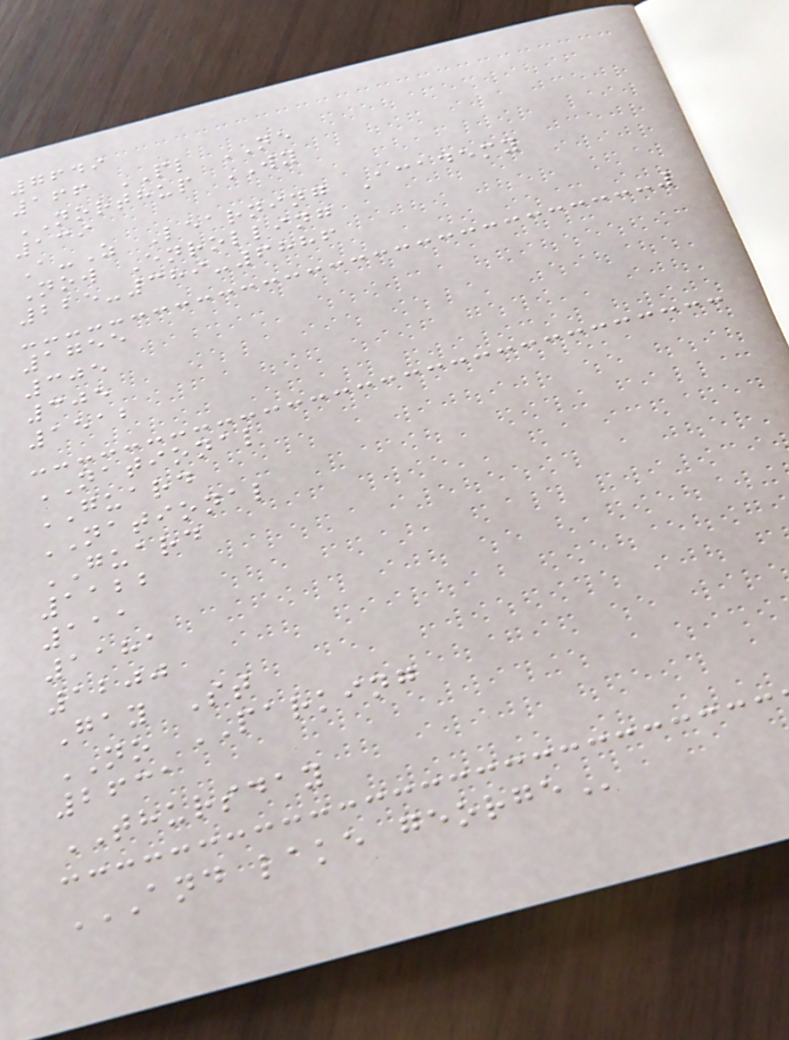7649
166 PL NE
NORTHUP WY
139
A-Z Learning Academy
Now Enrolling
225-389-6886
1755
305
305
1512
NATIONAL
GUARD
NATIONAL
GUARD
1122
111
1181
1200
Gay St
NO PARKING
2631
THURSDAY
AND LAKE GEORGE
